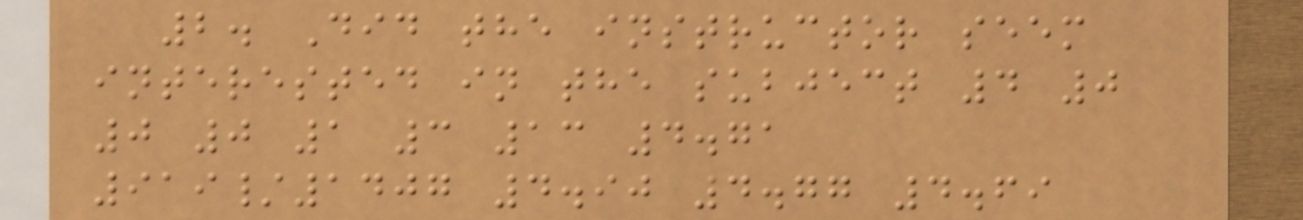2. Did the instructor seem
interested in the subject 4 0
0 0 1 3 13 4.71
919/1407 4.90 4.77 4.69
